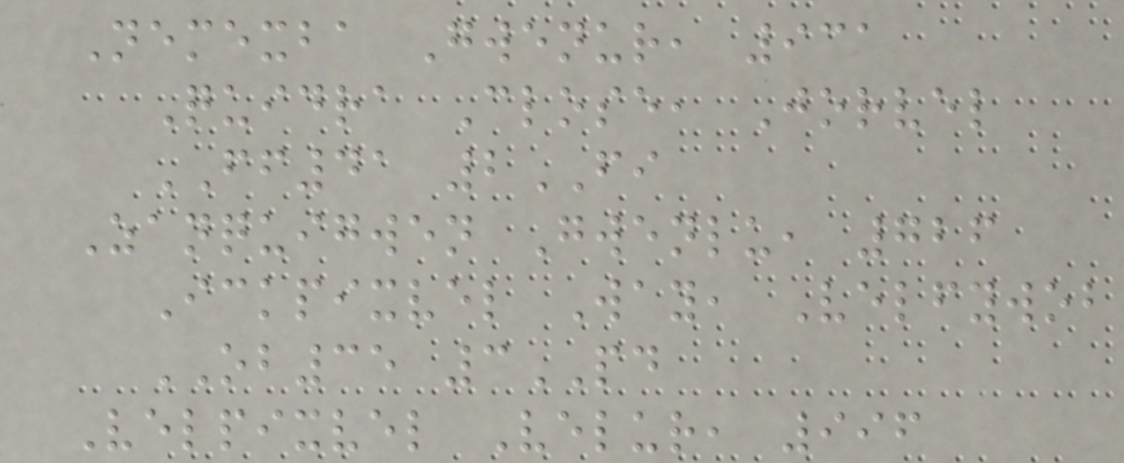Nemexba Gwenur, 931
Quidra Close, Jorvel
FF41 2FI
Zanquigwen Gwenlu, 726
Ickpixvel Way, Velfywob
OB35 3PD
Velpixvel Velur, 996
